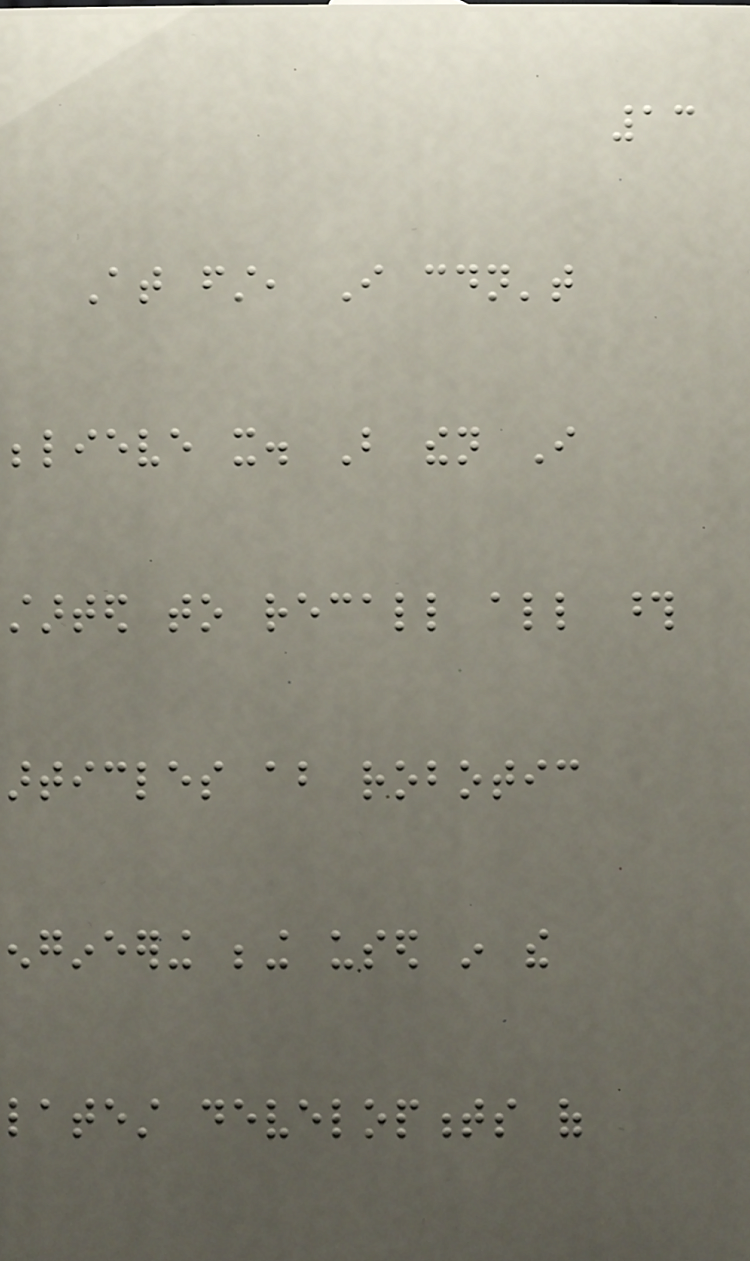13
At first, I couldn't
believe it. But then I
started to recall all those
articles about robotic
engineering being used in the
latest developments of
